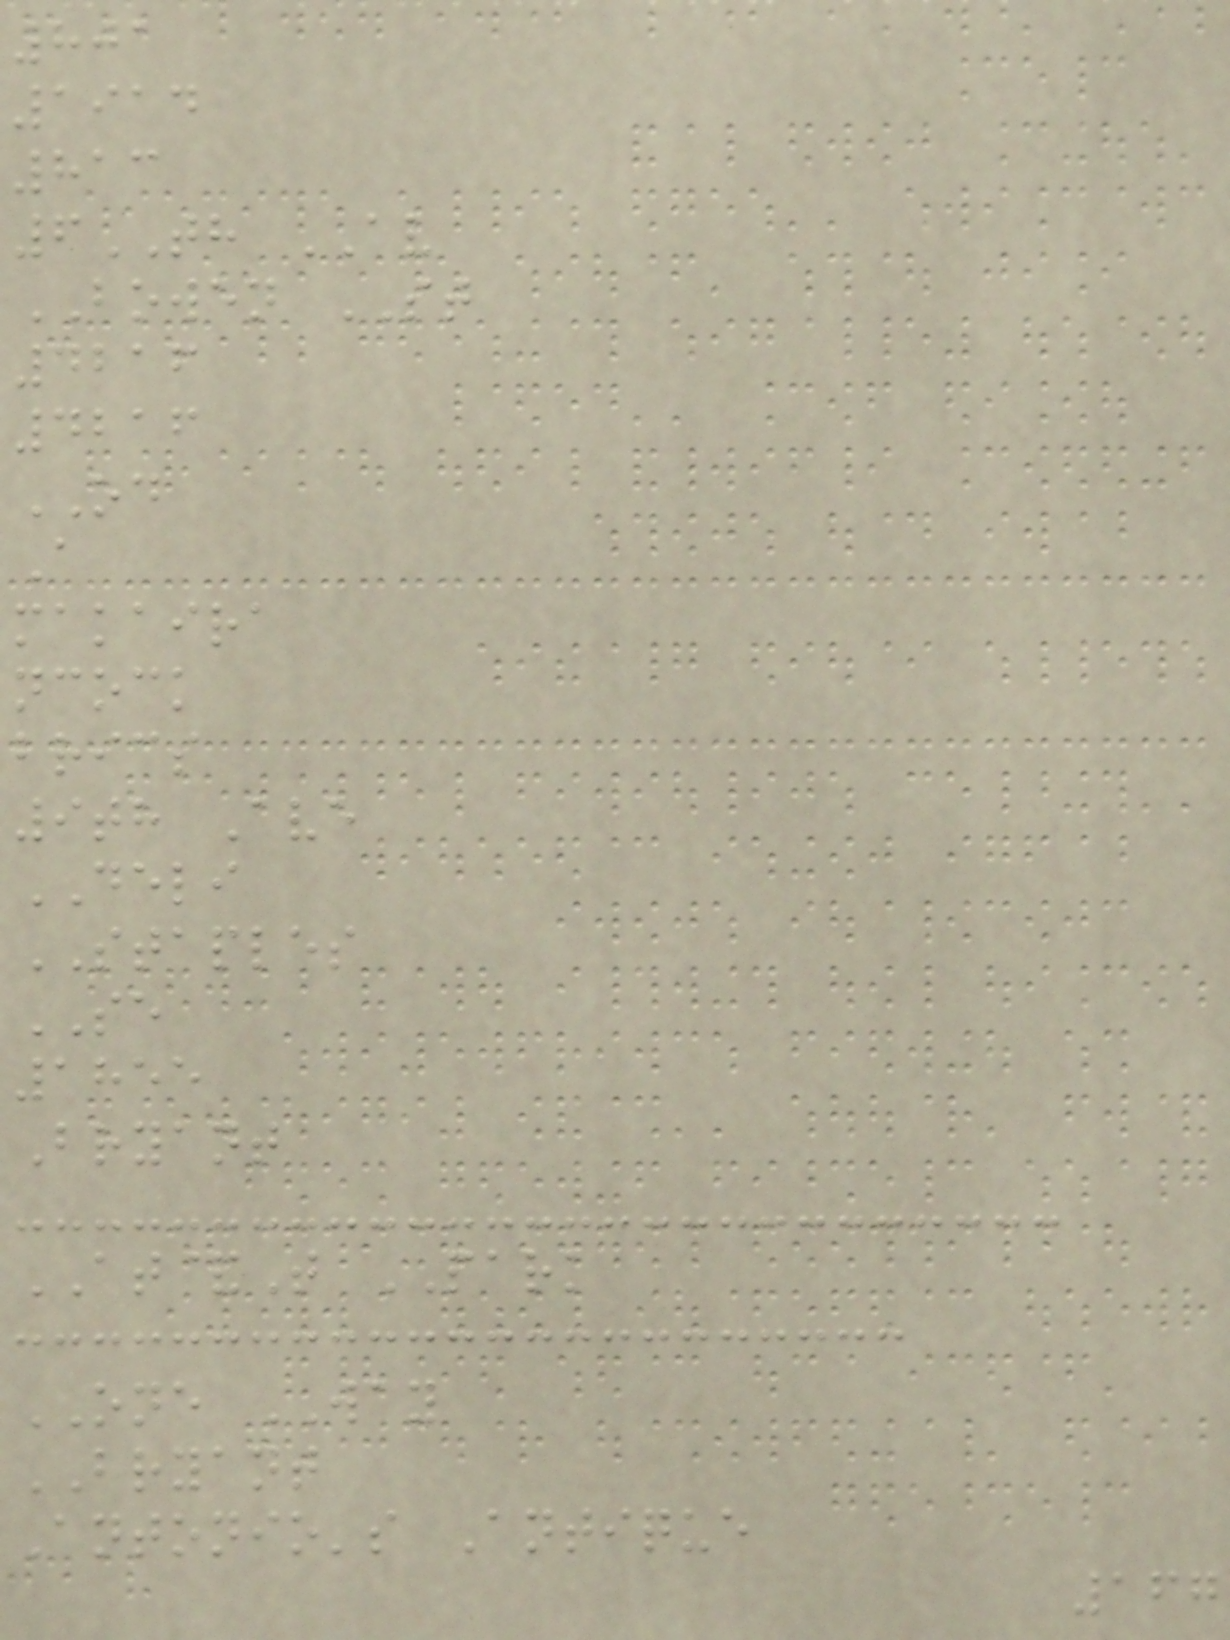801
1914
813
6TH AV
BOWEN ST
4216
4216
OD
A
makaira
ncock
brics
9th Ave
DELI
STAPLES
SE
1855
Bryant
AT&T PARK
ONE WAY
BRYANT
Antonio's Antique
167
